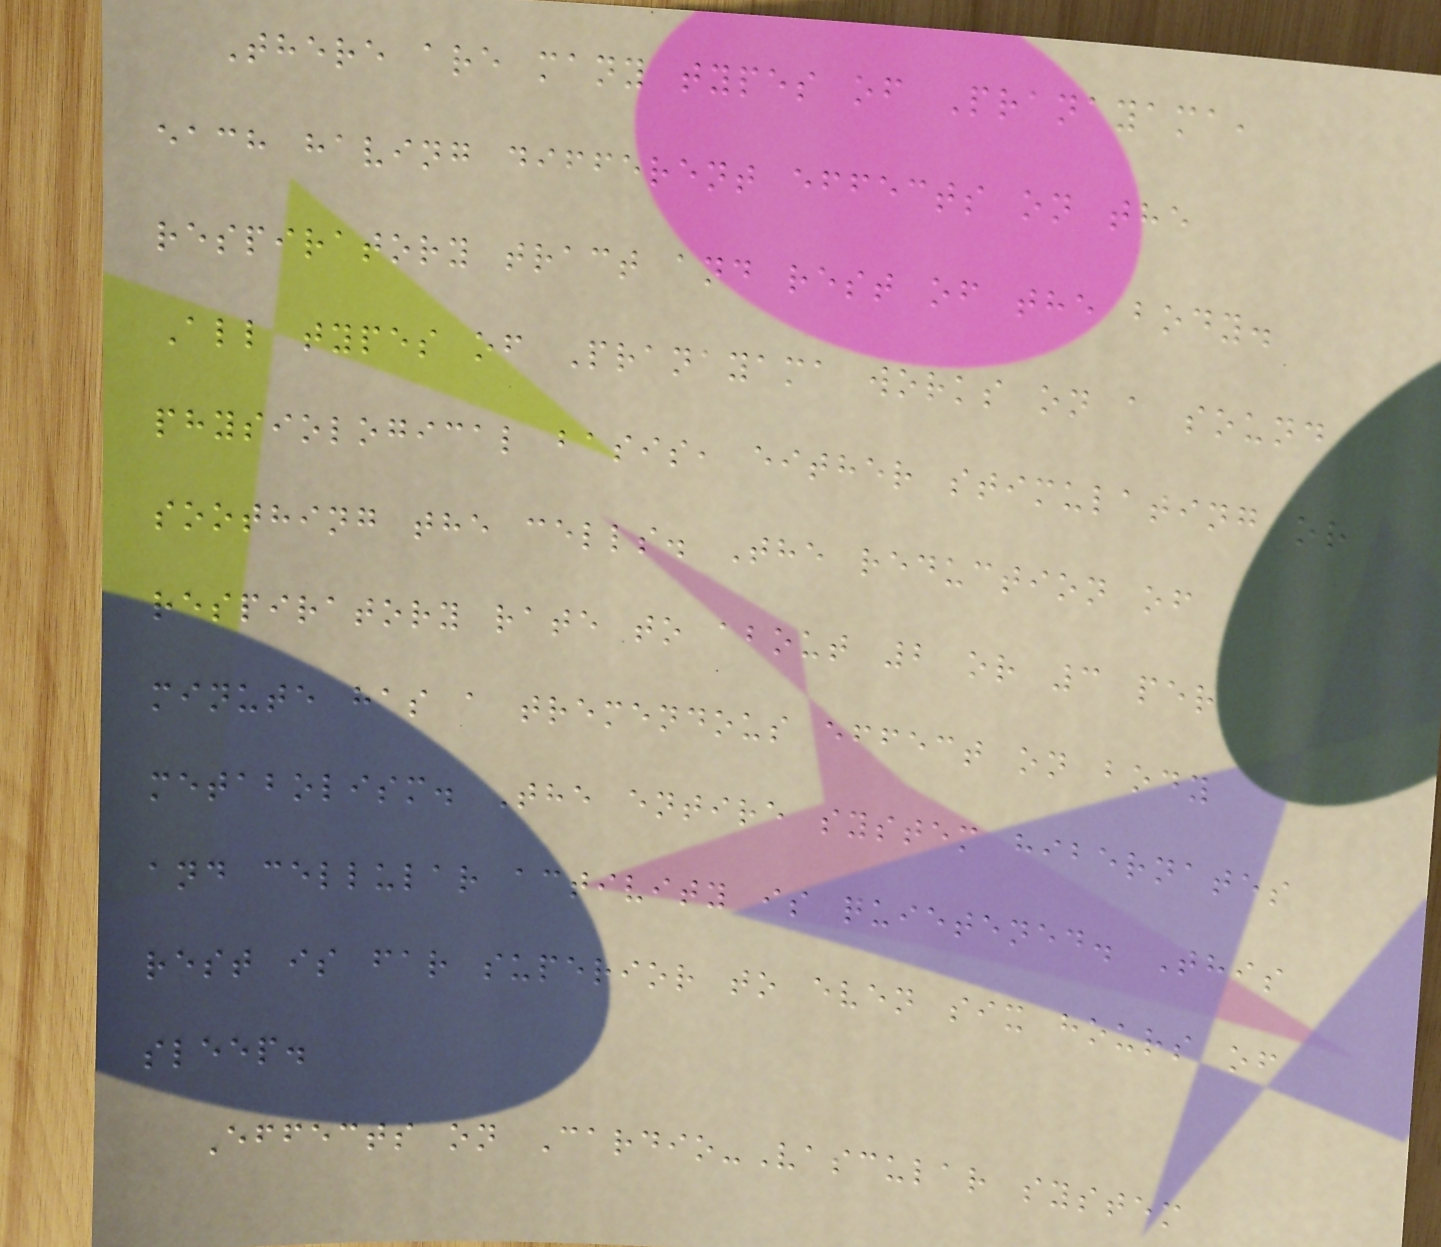There are many types of Pranayama,
each having different effects on the
respiratory tract and rest of the body.
All types of Pranayama works on a sound
physiological basis, either stimulating or
soothing the cells. The reduction of
respiratory rate to about 2 or 3 per
minute has a tremendous effect on body
metabolism. The entire system hibernates
and cellular activity is quietened. This
rest is far superior to even six hours of
sleep.
Effects on Cardio-Vascular system
